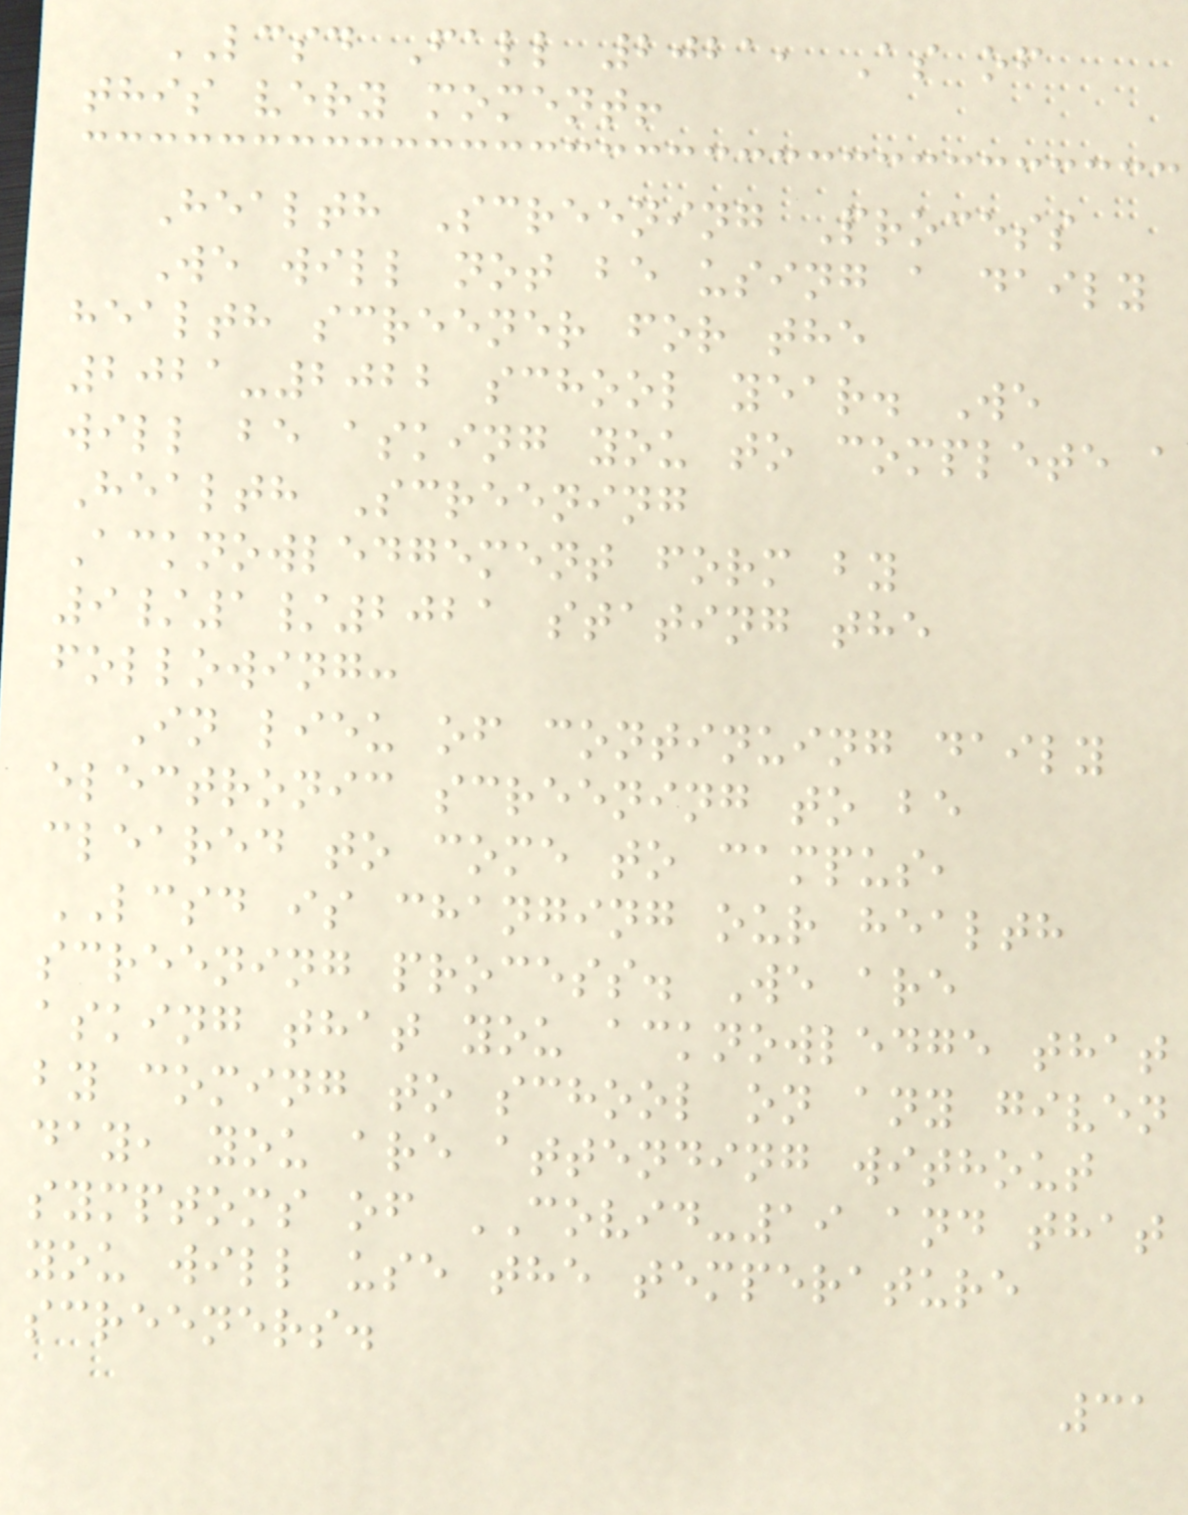LCSD Fall 2021, As of
this very moment!
Health Screening Process
We will not be using a daily
health screener for the
2021-2022 school year. We
will be asking you to complete a
Health Screening
Acknowledgement form by
9/1/2021 stating the
following:
In lieu of continuing daily
electronic screening to be
cleared to come to campus,
LCSD is changing our health
screening process. We are
asking that you acknowledge that
by coming to school on any given
day, you are attending without
symptoms of COVID-19 and that
you will use the temperature
screeners.
31
